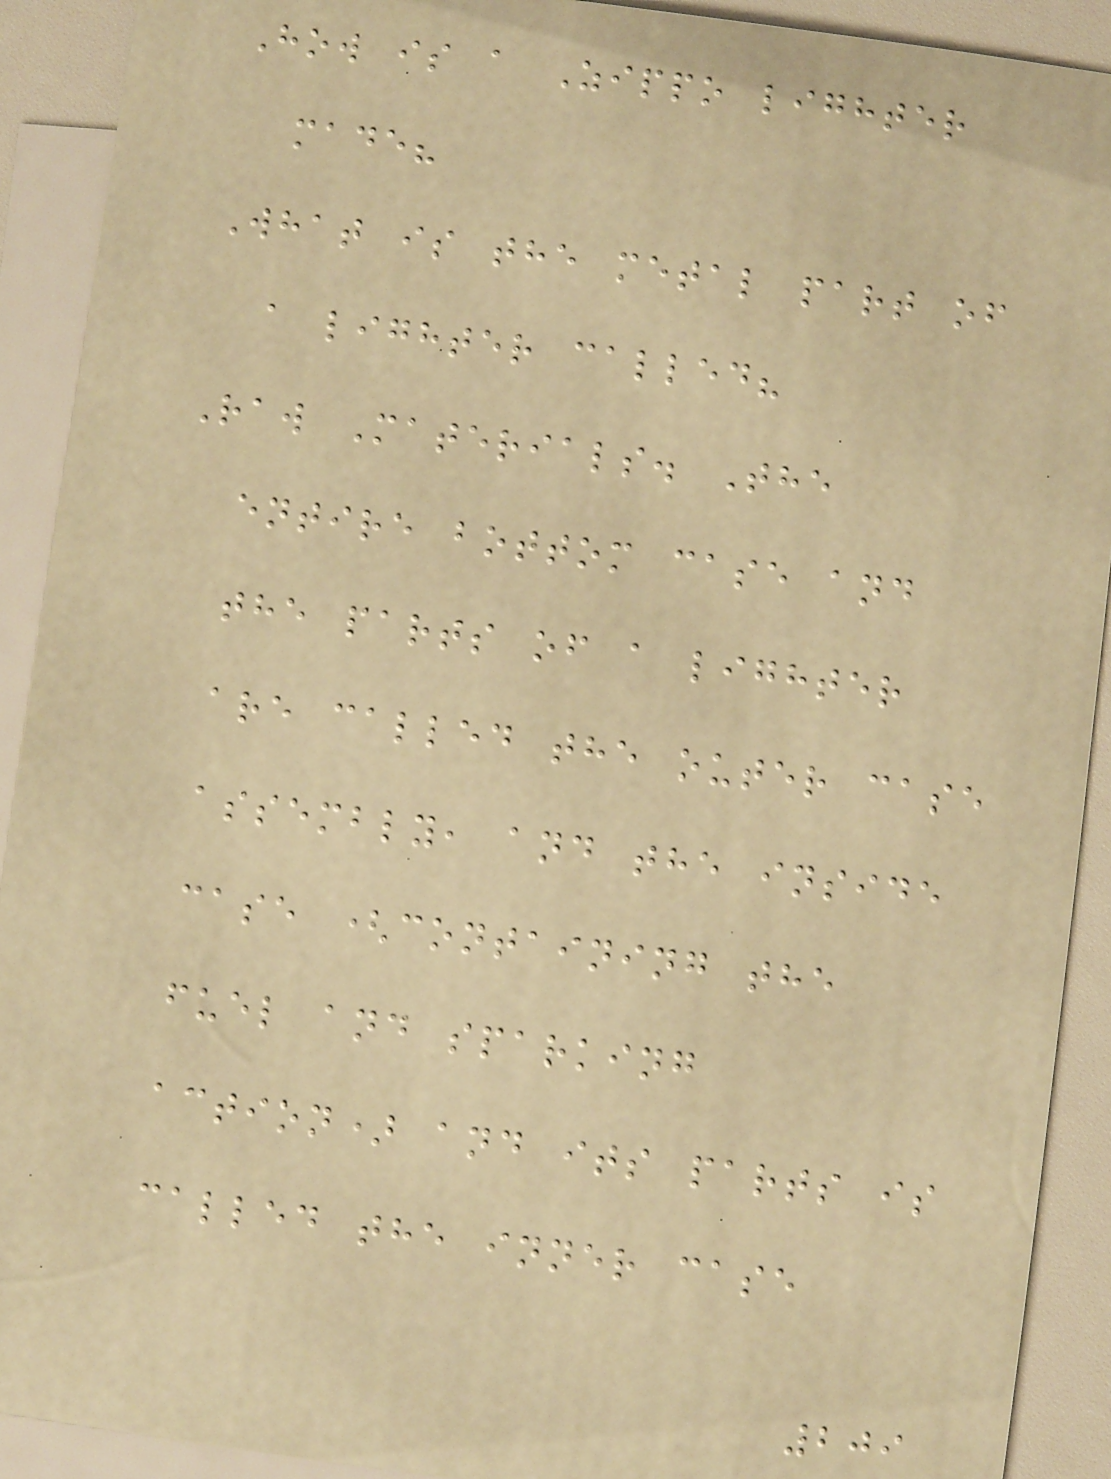How is a Zippo lighter
made?
What is the metal part of
a lighter called?
Raw Materials. The
entire bottom case and
the parts of a lighter
are called the outer case
assembly, and the inside
case (containing the
fuel and sparking
action) and its parts is
called the inner case
209
